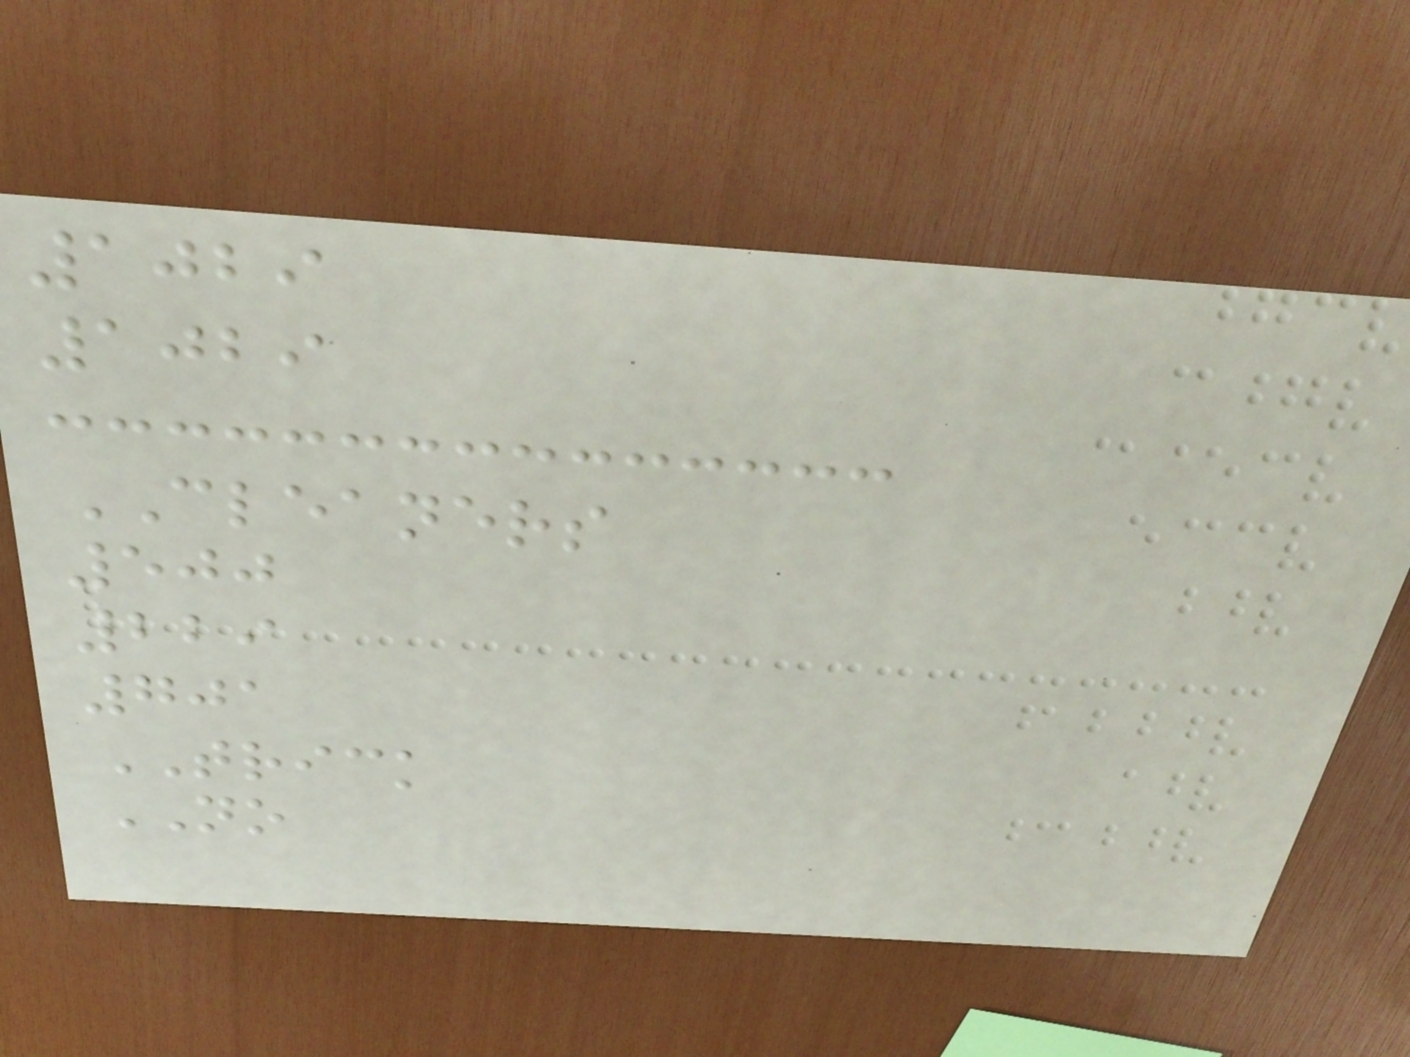1029
1029
CLEANERS
500
229
701
TRICK
NO
